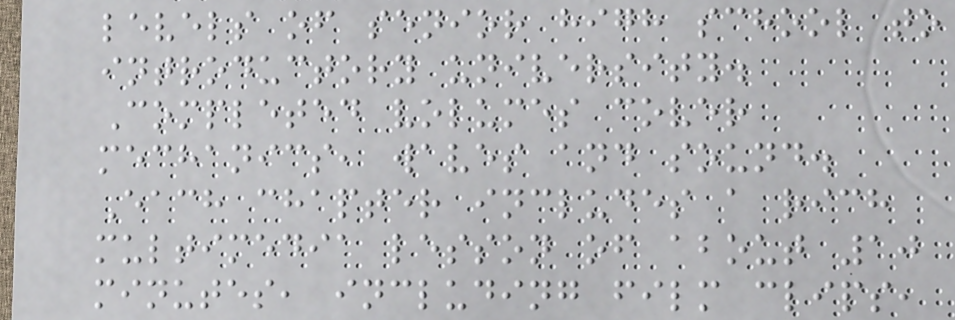levels of senior high school to
introductory university.
Completed volumes cover
mechanics, waves and sound.
Each chapter includes a rich
multimedia lesson of about 10
minutes, including film clips,
